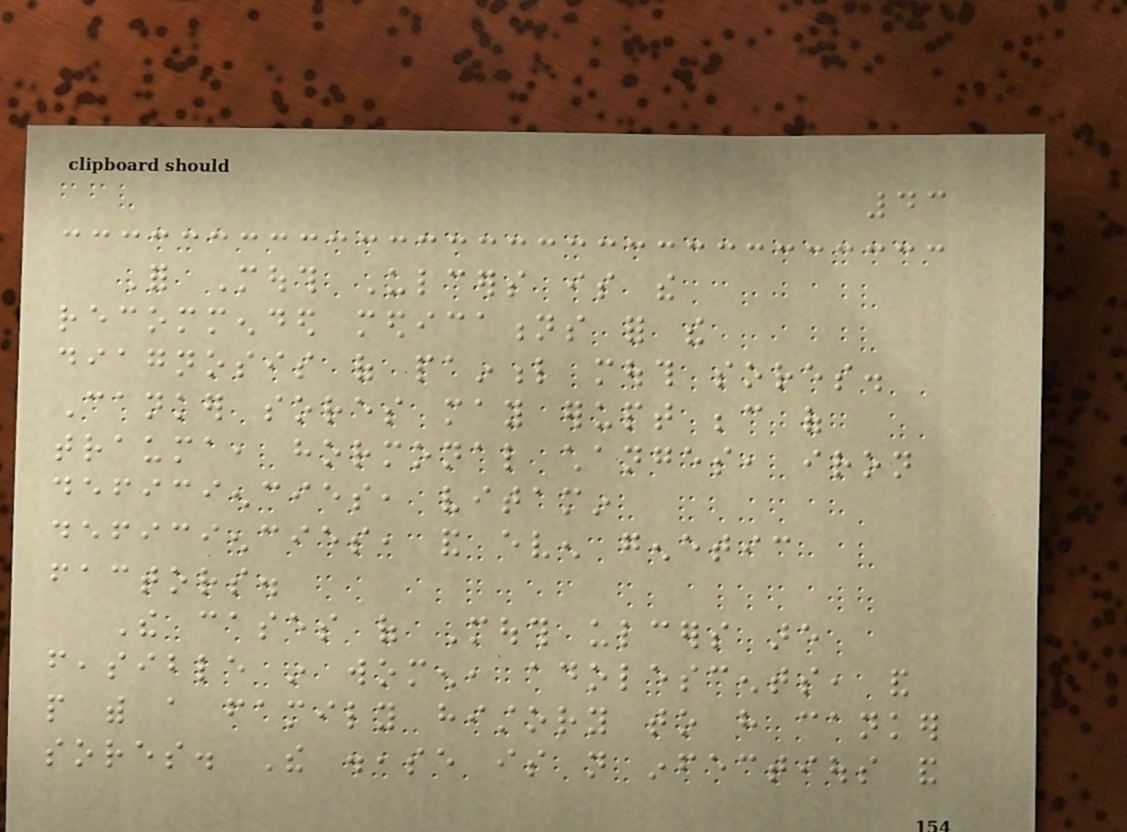43
For Mouth Ulcers is the
recommended medications for the
diagnosis of painful mouth sores.
Canker sores may erupt because of
trauma, hormonal changes, iron
deficiencies, vitamin
deficiencies, and even genetic
factors.
The cases of Mouth ulcers are
feasible in women, adolescents, and
people with a family history to have canker
sores. The disease is not infectious and
